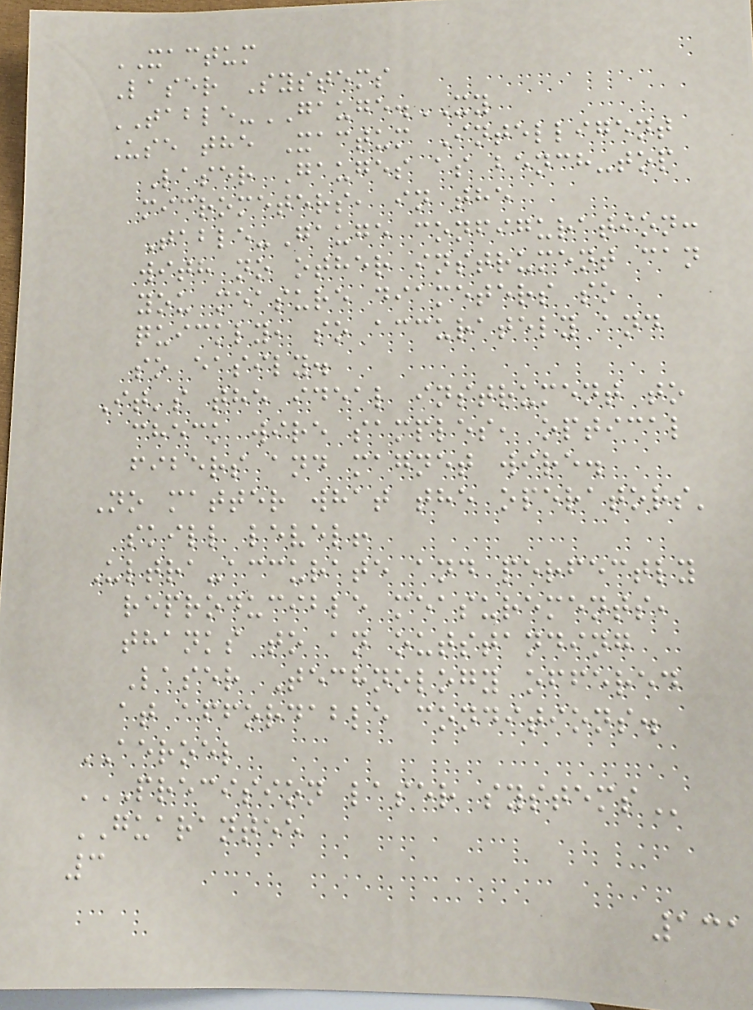XACTUM
Laser Systems
TABLE-GAUGE.XY
Use the Xactum Intelligent
Laser Gauges as bench-top
micrometers, in the
Table-Gauge configuration:
with no other instrument can
you measure diameters so
quickly, so accurately and
so easily.
It's the ideal instrument to
check wire samples, optical
fibers and magnet wire.
No matter what the operators'
skill level!
Ultra-accurate and perfectly
reproducible measurements,
thanks to an outstanding
Laser Technology offered
at affordable conditions.
AEROEL
PRECISION LASER SYSTEMS
GUARANTEE
3
131
